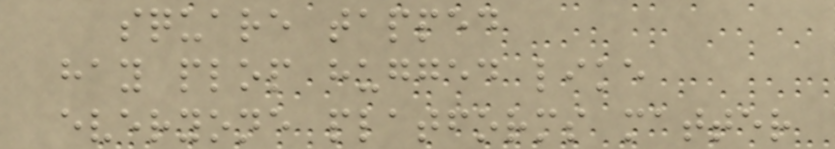square tapped
hay plop hugged like
everyone platforms matter
